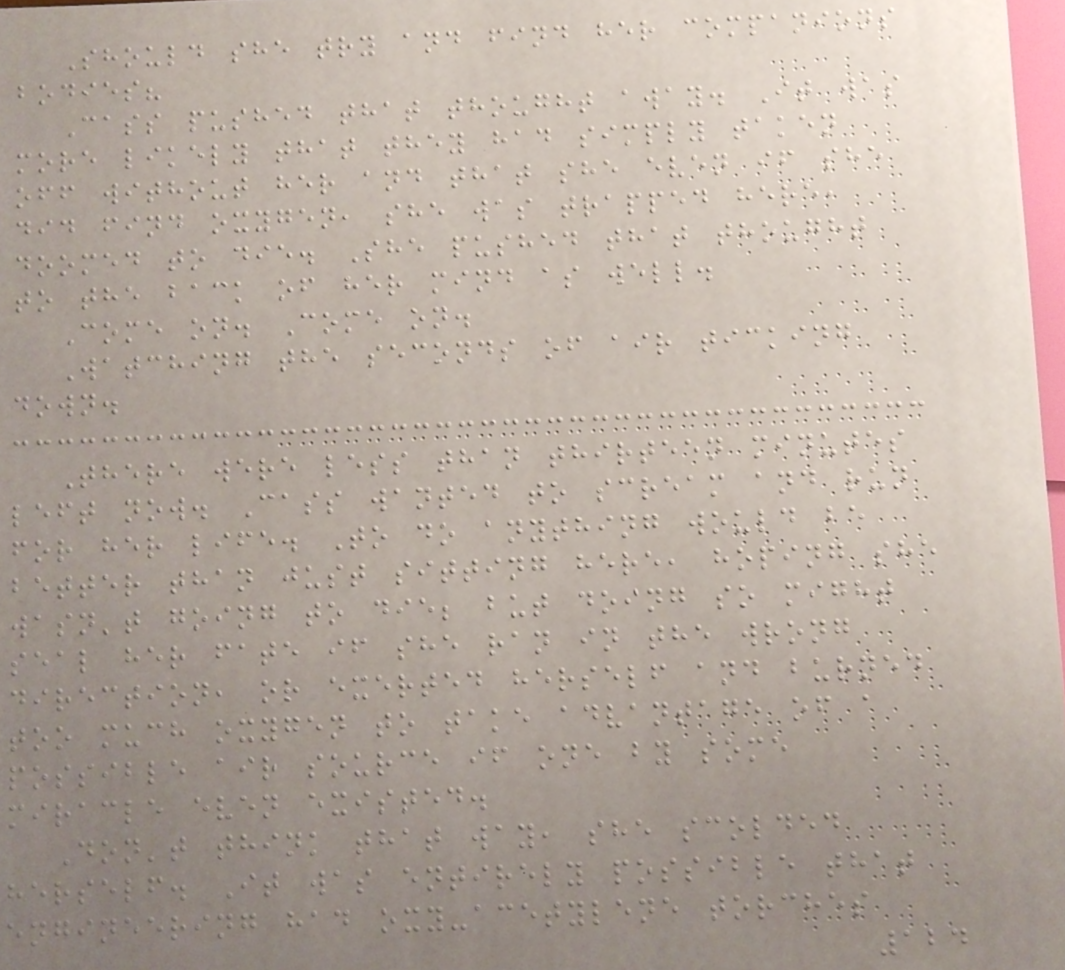Should she try and find her companions
bodies?
Cass pushed that thought away. It was
more likely that they had simply taken
off without her and that she even if she
did find oxygen, she was trapped here,
doomed to die. She pushed that thought
to the back of her mind as well.
Come on. Come on.
Watching the seconds of air ticking
down.
There were less than thirteen minutes
left now. Cass wanted to scream and run
for her life. To do anything would be
better than just sitting here, hoping she
wasn't going to die; but doing so might
seal her fate if she ran in the wrong
direction, or exerted herself and burned
too much oxygen to take advantage of a
possible air source if one by some
miracle even existed.
Don't think that way, she scolded
herself. It was entirely possible that
engineering had oxy-acetylene torches
124
